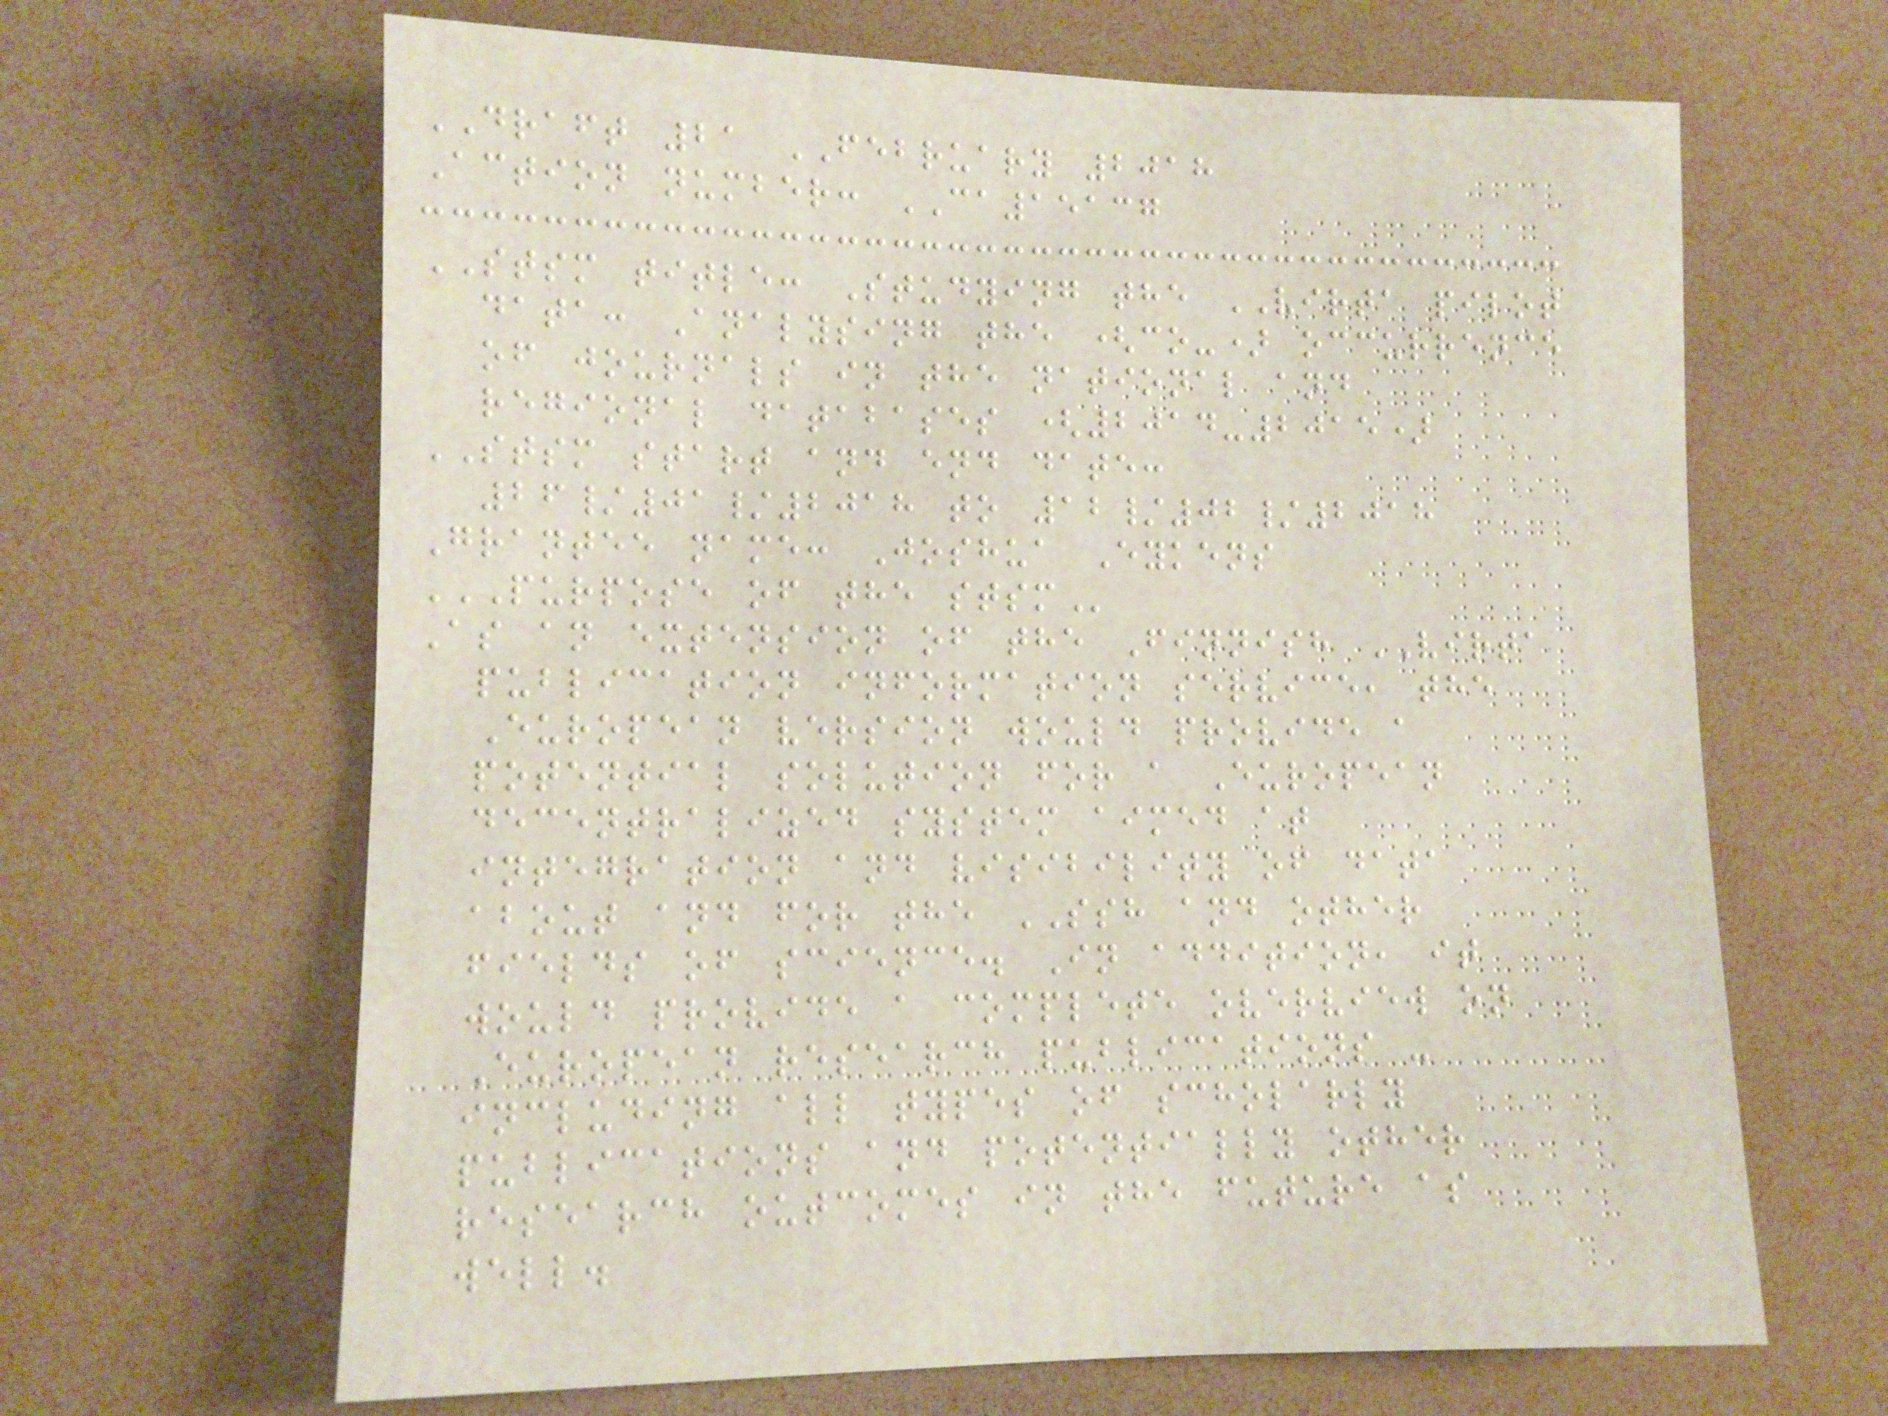DRAFT 21 FEBRUARY 2018
Action number: CA15137
STSM title: Studying the VIRTA pilot
data: Analysing the (co-) occurrence
of journals in the national and
regional databases (2014-2015)
STSM start and end date:
26/01/2018 to 12/02/2018
Grantee name: Joshua Eykens
PURPOSE OF THE STSM
As an extension of the Finnish VIRTA
publication information service, the
European version would provide a
potential solution for a European
decentralized system aimed at
integration and visibility of data
about and for the SSH and other
fields of science. In addition, it
would provide a complete overview on
European research publications -
including all types of scholarly
publications and potentially other
research outcomes in the future as
well.
